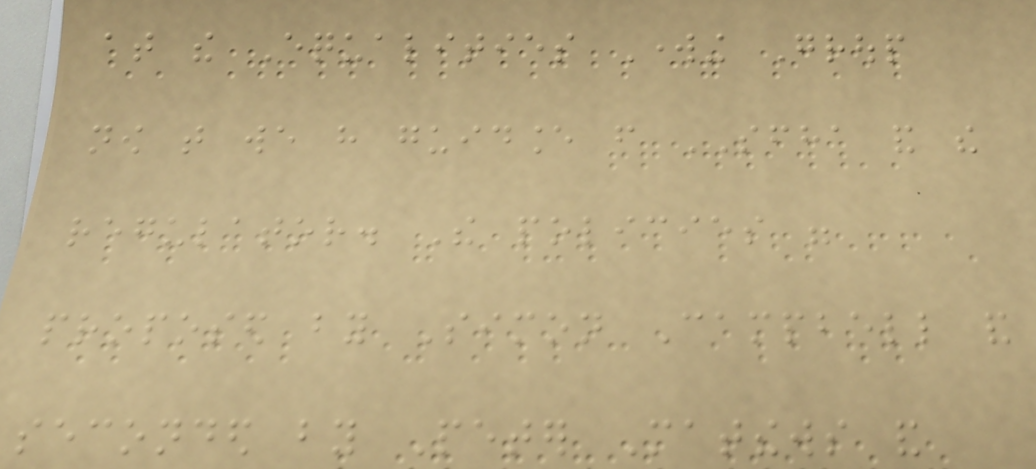at the Equalities Working Group
now that we have guidance from SFHA and the
regulator. The policies were
proposed by Simon Campbell and
seconded by Peter Matthews and
